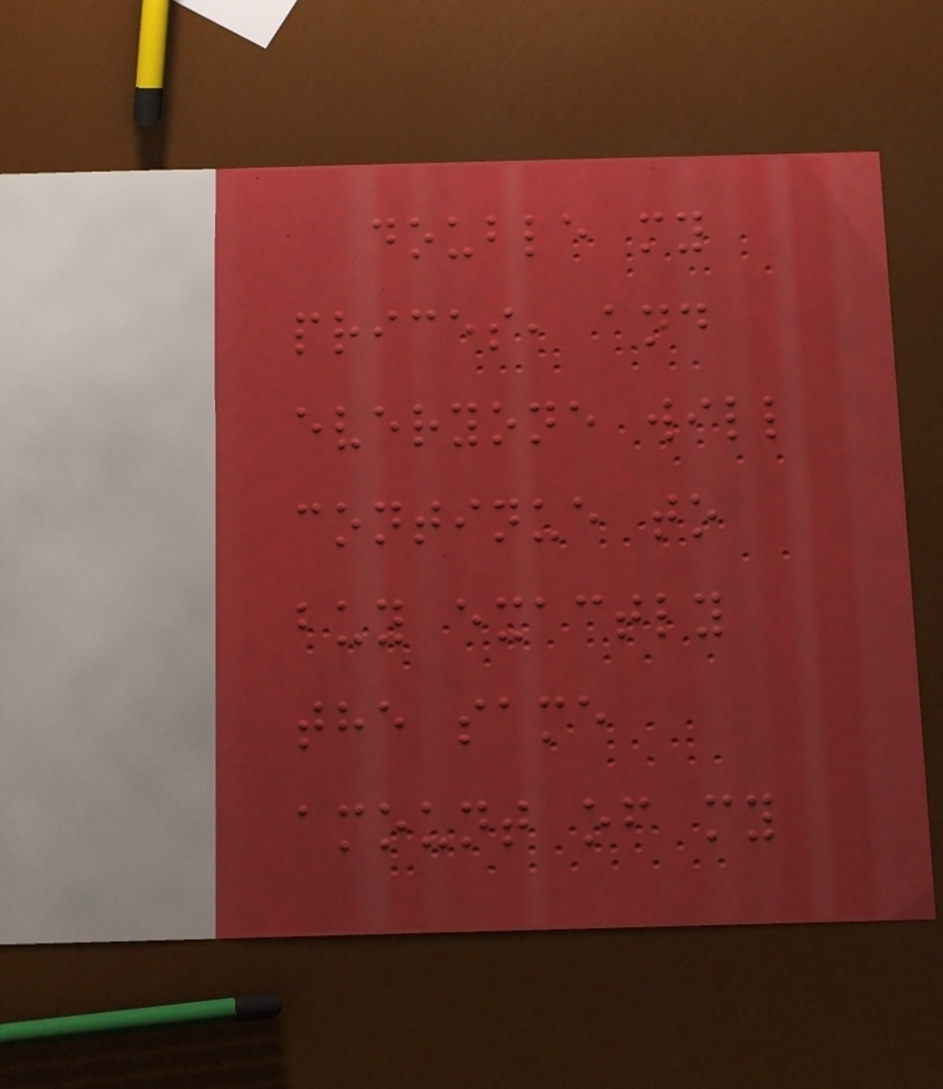double my
prices, and
everyone will
continue to
buy exactly
the same
amount of my
